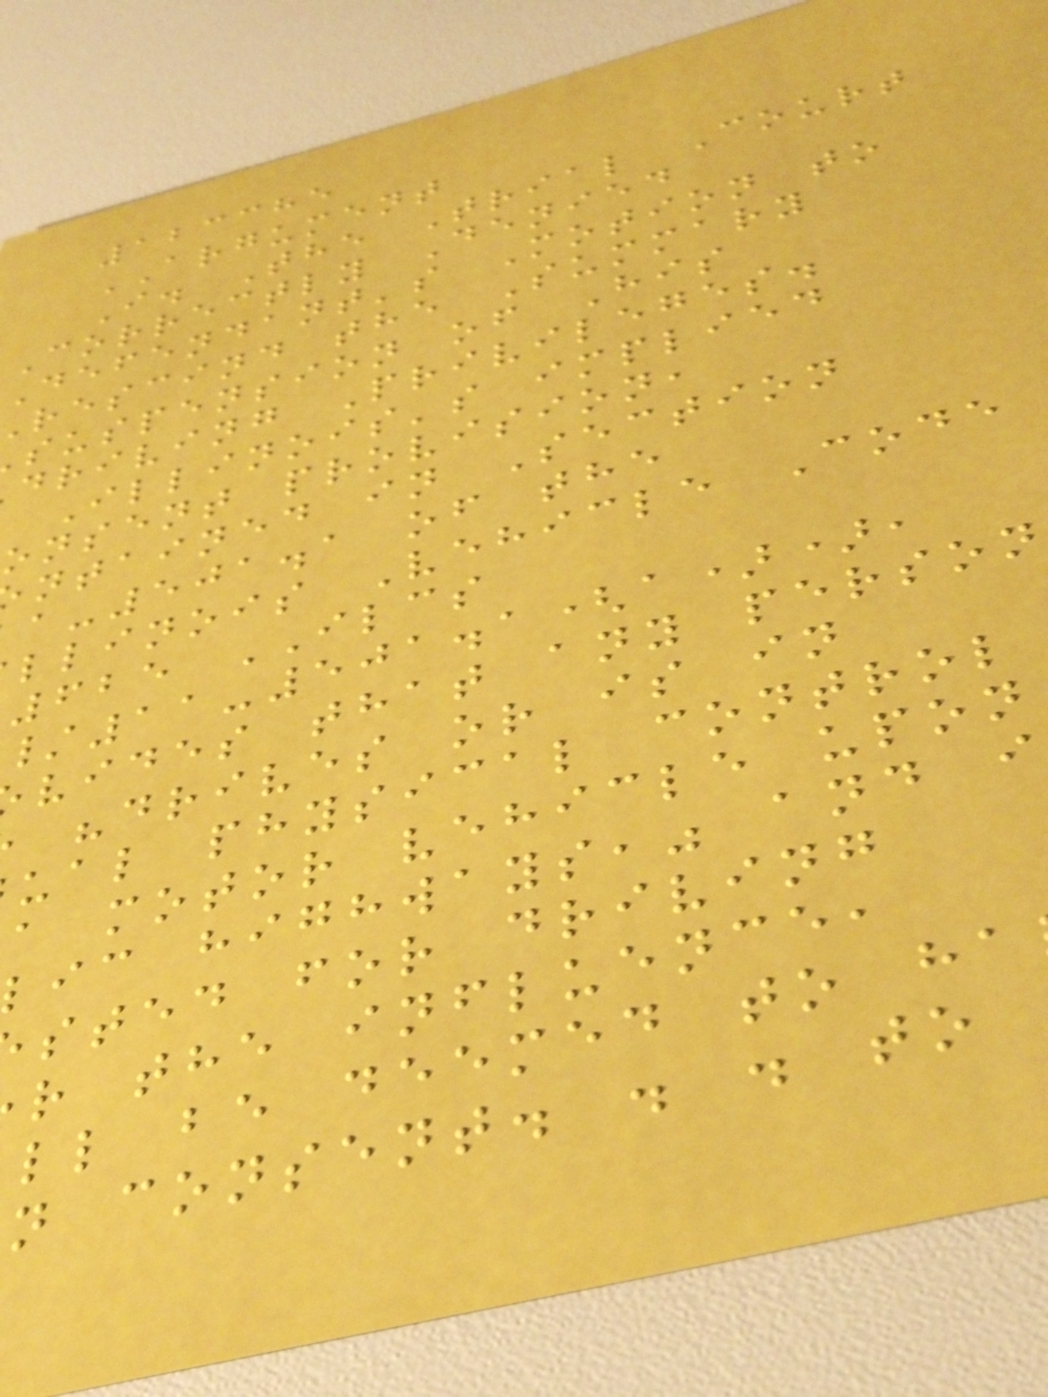123385
ARGUMENT
I. The Trial Court
Correctly Denied
Defendant's Motion to
rescind the Summary
suspension of His
driving Privileges.
Illinois's implied
onsent provision,
ntained in Section
-501.1 of the
llinois Vehicle Code
625 ILCS
/11-501.1(a)),
vides that any person
"drives or is in
ual physical control
a motor vehicle upon
lic highways," and i
sted for driving
r the influence,
ll be deemed to ha
n consent. . . to
